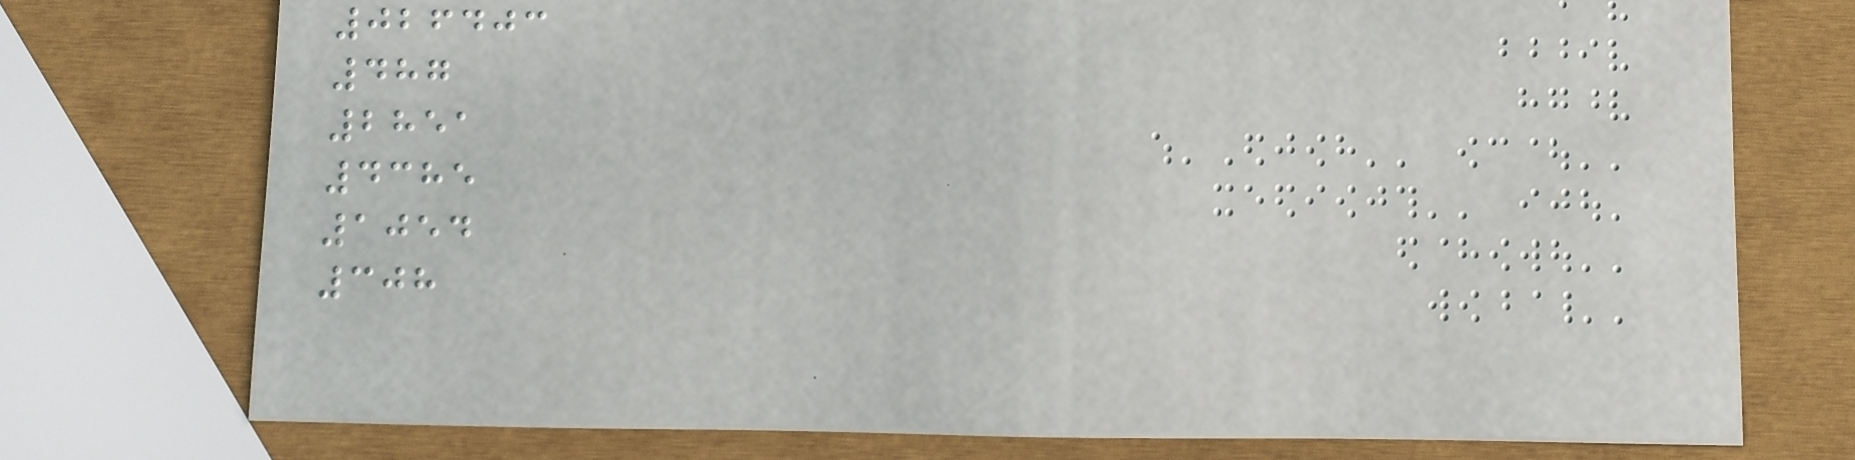026403
487
2851
4385
1054
308
